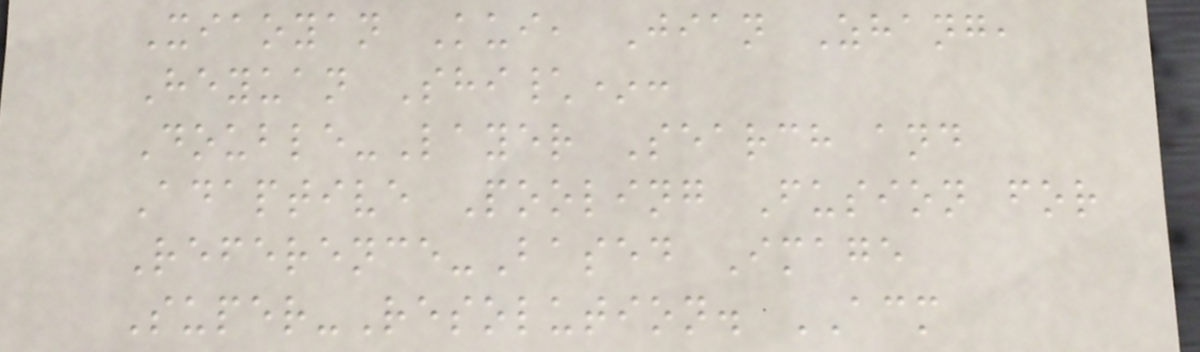Xiaoyan Kui, Jian Zhang,
Heyuan Shi\*:
Double-Layer Search and
Adaptive Pooling Fusion for
Reference-Based Image
Super-Resolution. ACM
